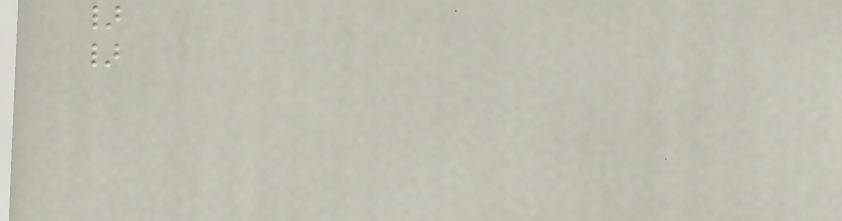}
}
